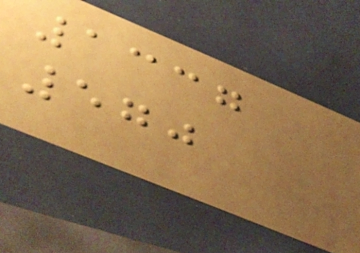1337
570
